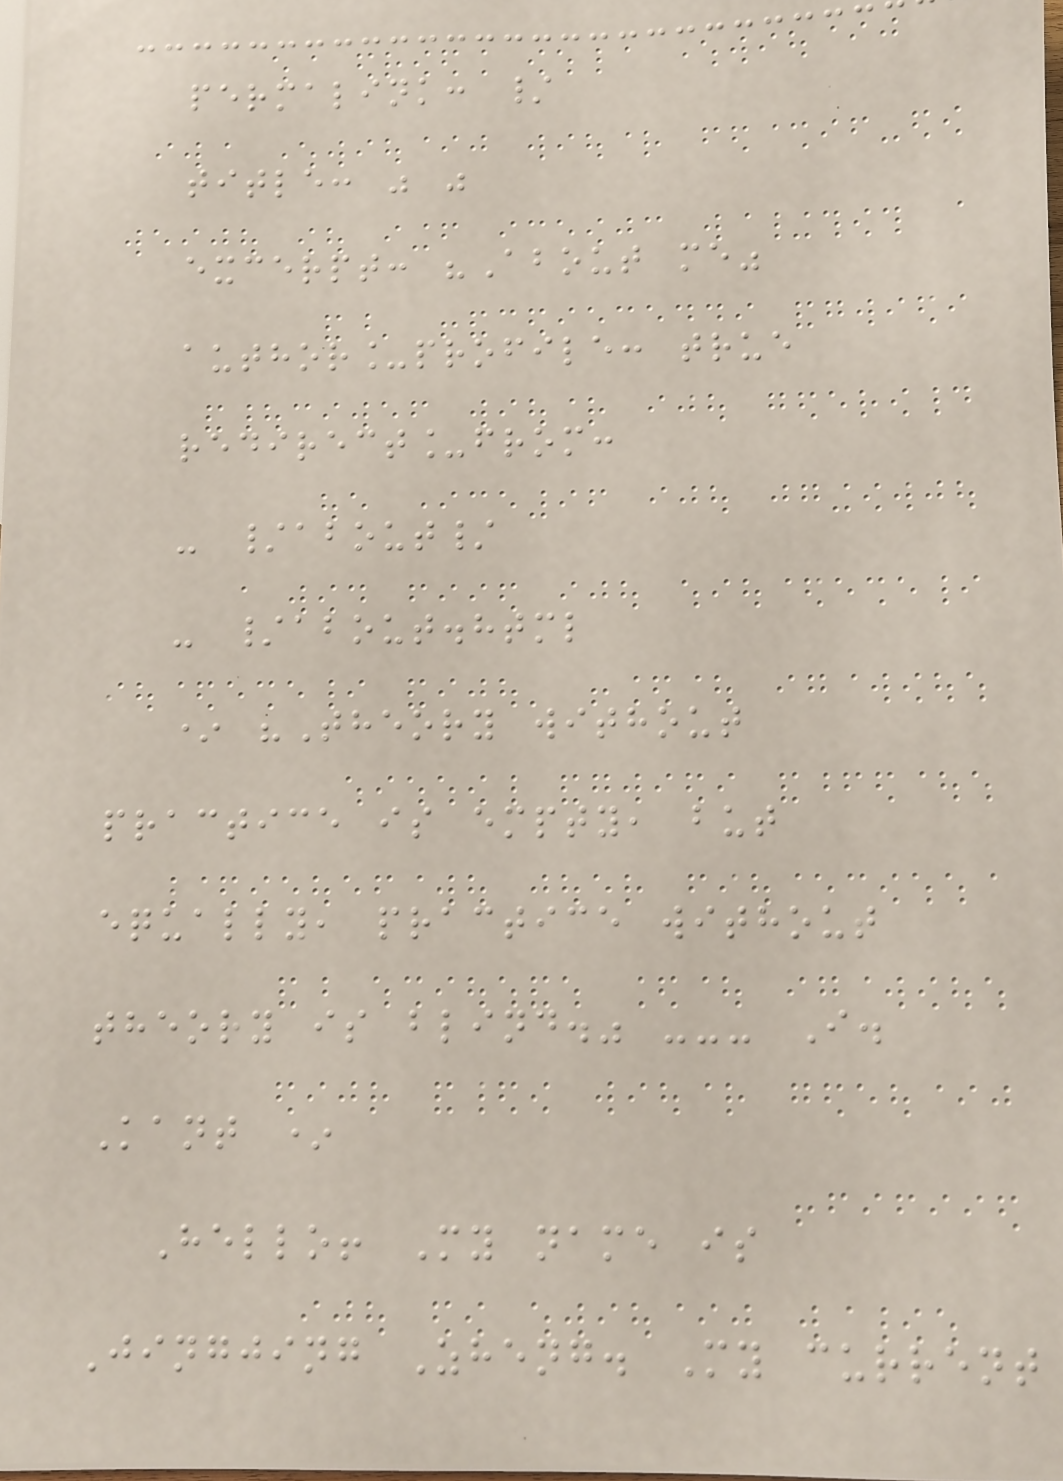permalink: /
title: " "
excerpt: "About me"
author_profile: true
redirect_from:
- /about/
- /about.html
* "Theory without
practice is empty, but
equally, practice without
theory is blind." --- I.
Kant *
Hello! My name is
Jingjing Zheng. My current
